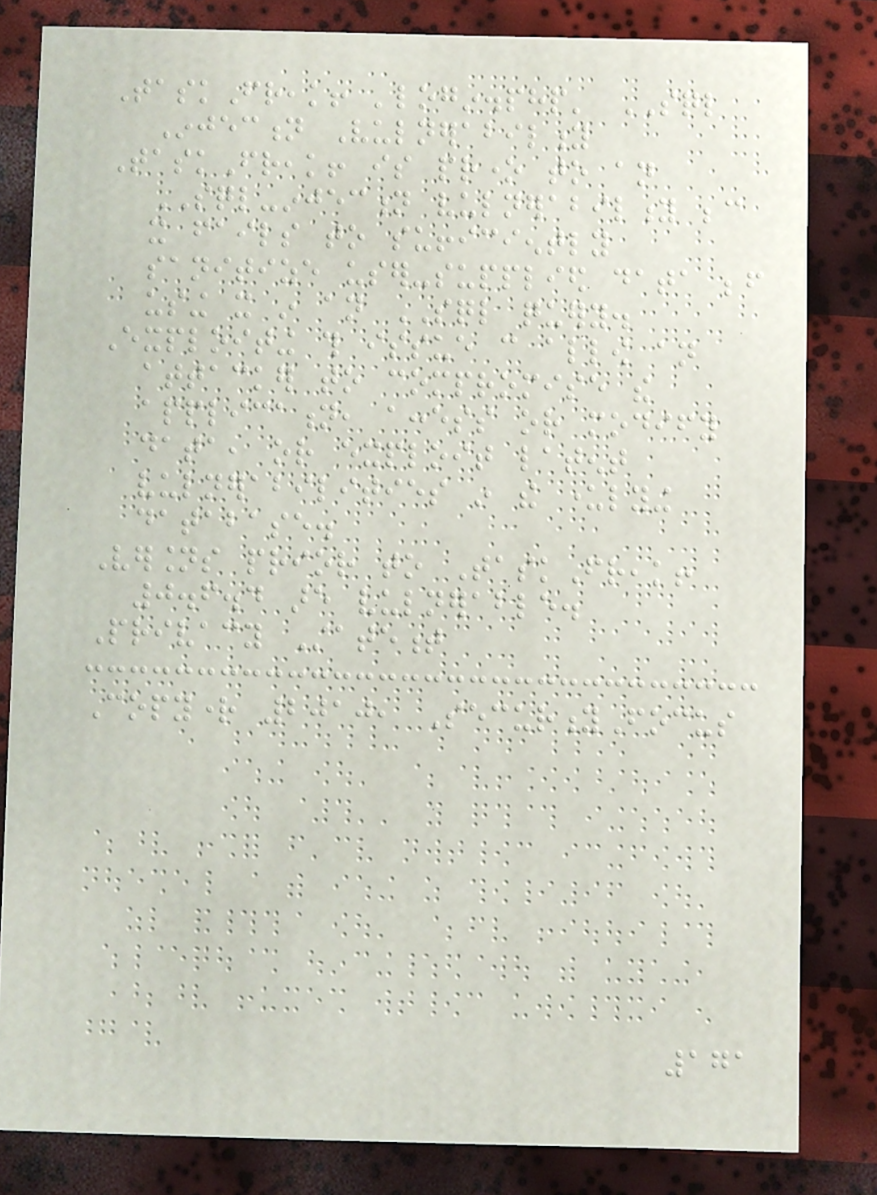TaskFreak! 'login.php' SQL
Injection Vulnerability
TaskFreak! is prone to an
SQL-injection vulnerability because
it fails to sufficiently
sanitize user-supplied data before
using it in an SQL query.
Exploiting this issue can allow an
attacker to compromise the
application, access or modify
data, or exploit latent
vulnerabilities in the underlying
database.
Versions prior to TaskFreak!
0.6.4 are vulnerable.
Privacy Statement
Copyright 2010, SecurityFocus
171
